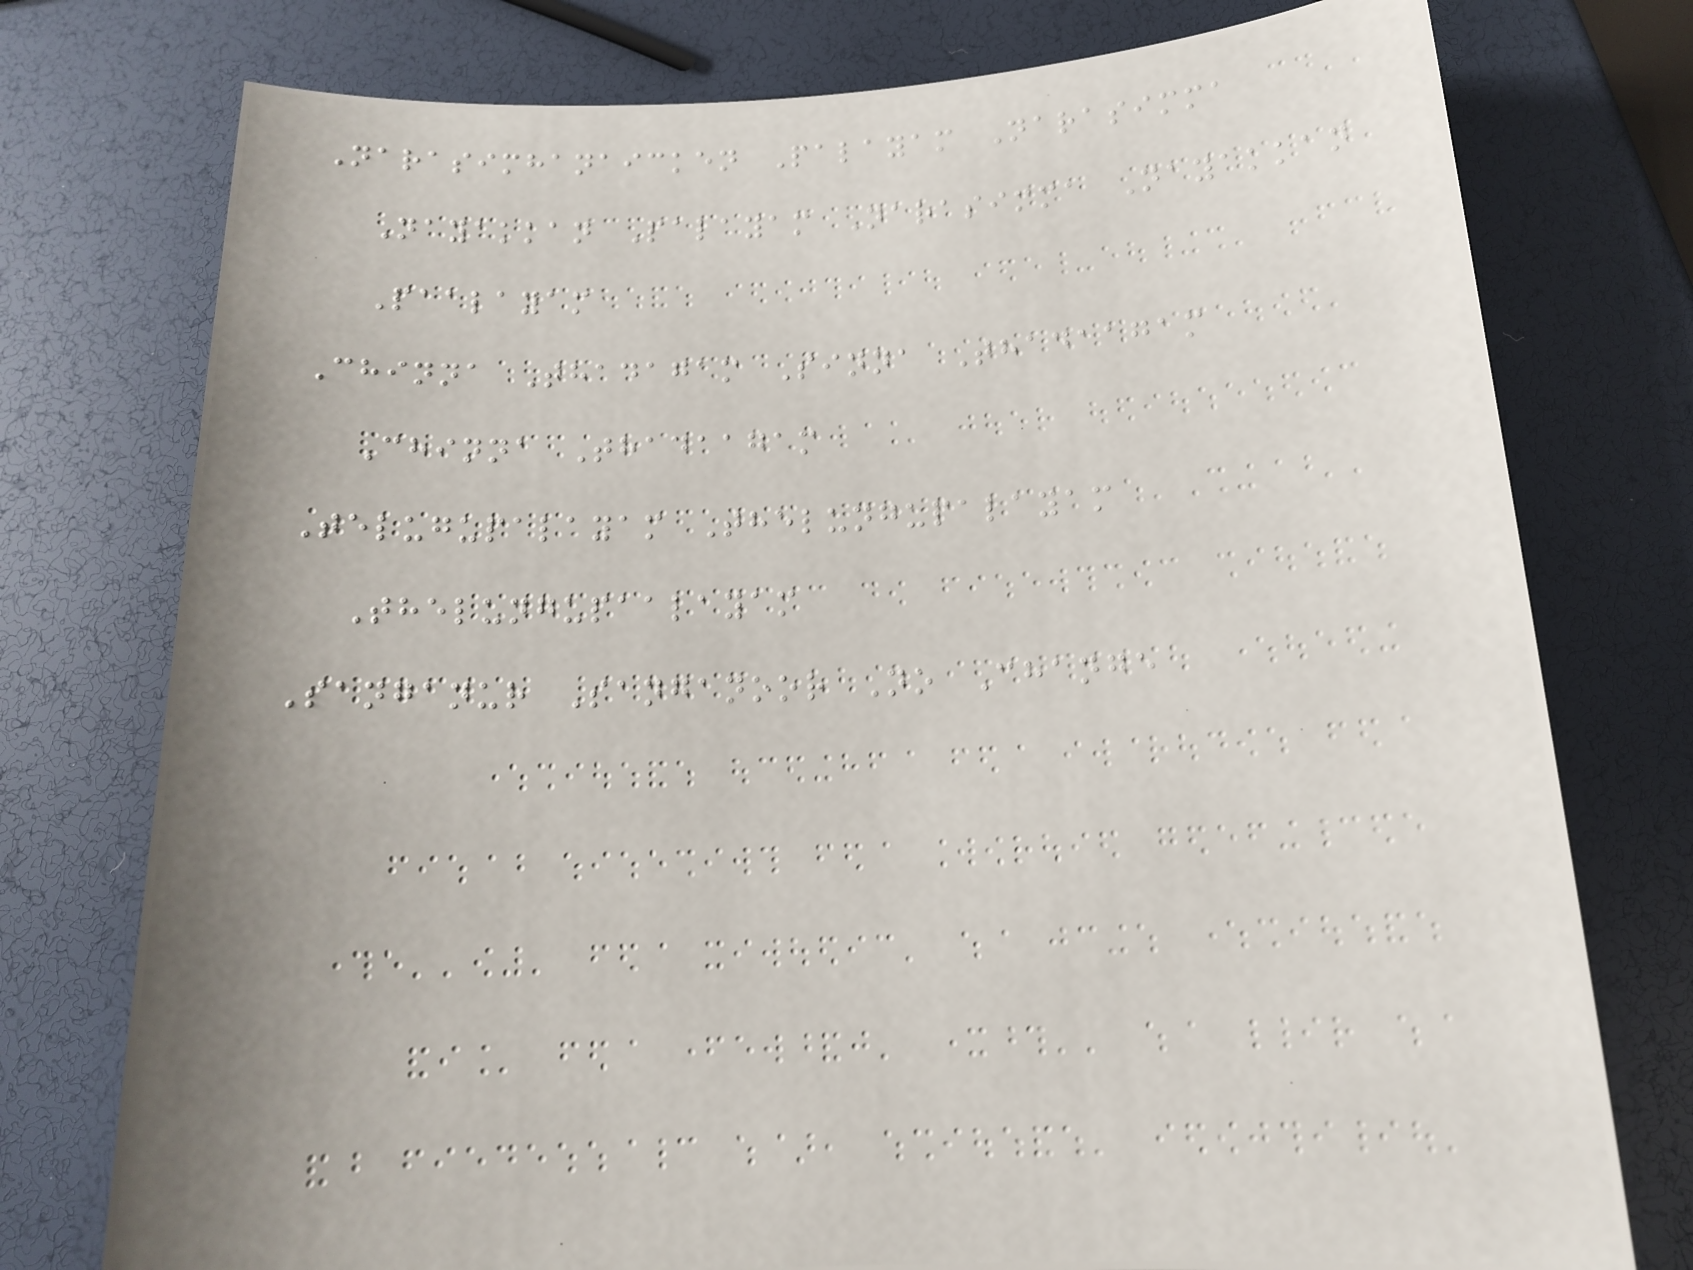Narasimhanaicken Palayam Narasimma
Nayakkan Palayam Narasimma Nayakkan
Paalayam
Chinna Thadagam Sinna Thadaagam
Chinna Thadaagam
Telugupalayam Thelungupalayam
Thelungupaalayam
Sanganur Sanganoor No Change
